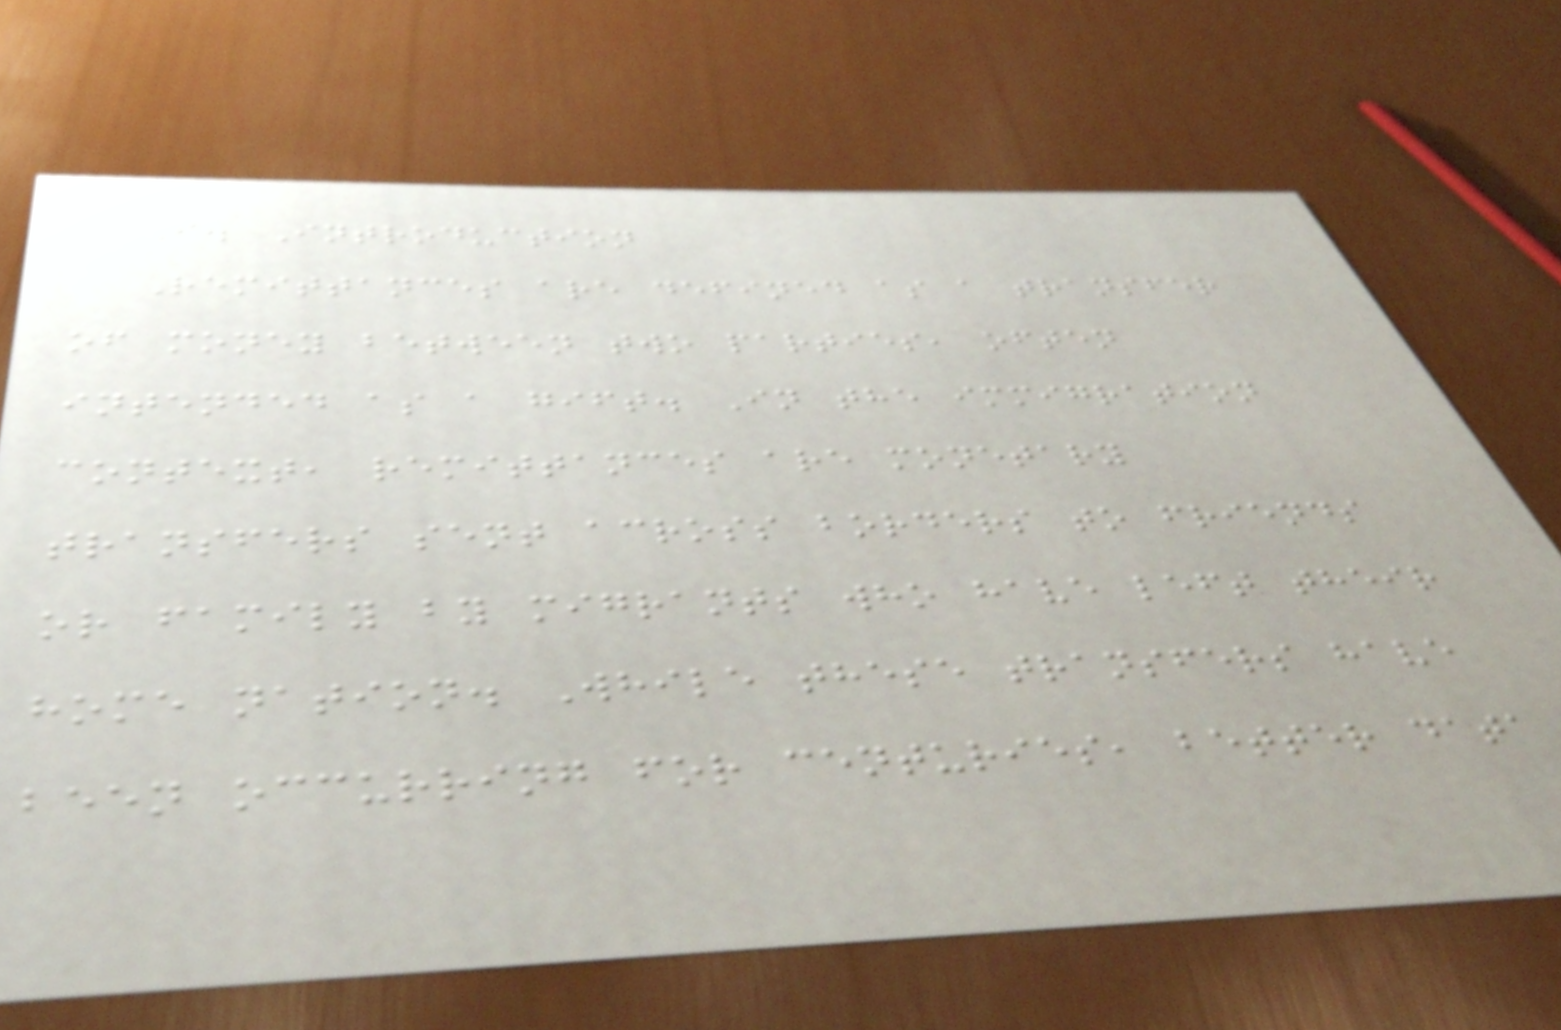I. Introduction
Remittances are defined as a transfer
of money between two parties, often
intended as a gift. In the immigration
context, remittances are monetary
transfers sent across borders to friends
or family by migrants who have left their
home nation. While these transfers have
been occurring for centuries, better data
